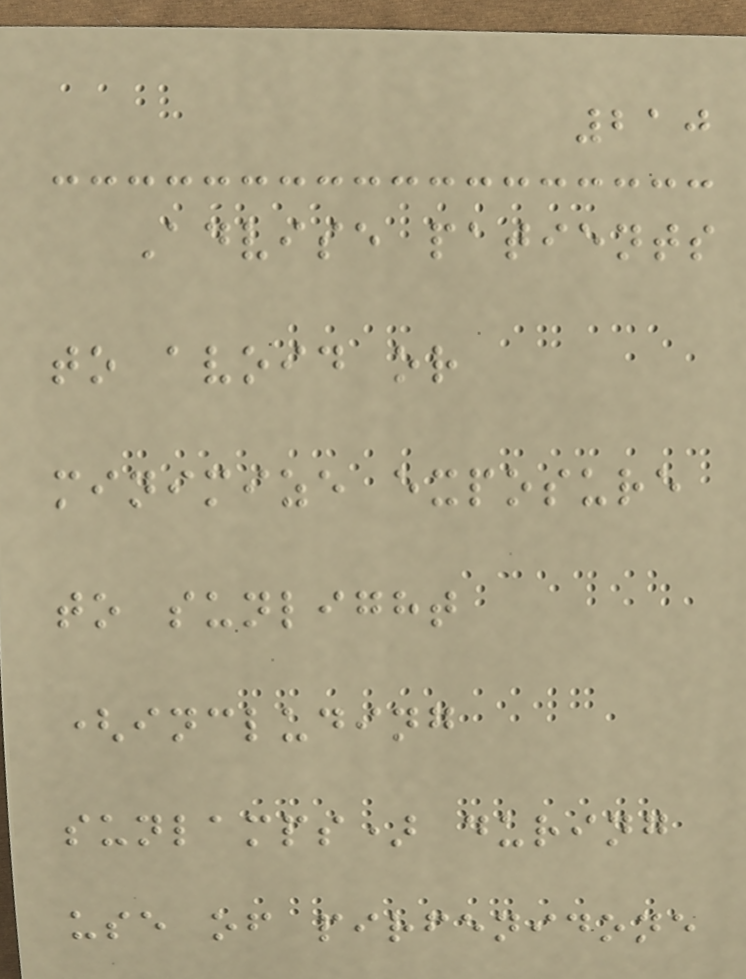210
Advise patients
to avoid or
minimize exposure
to sunlight
(including
sunlamps) during
use of pirfenidone
